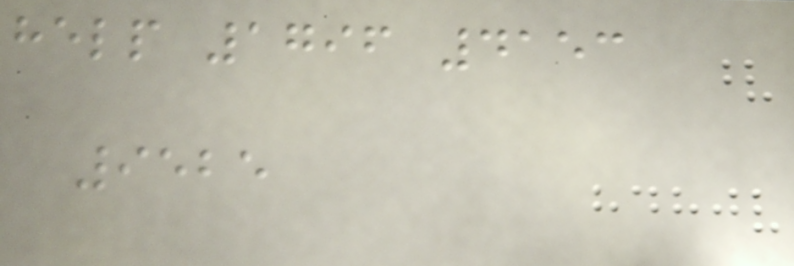help 1796 4153
9525
